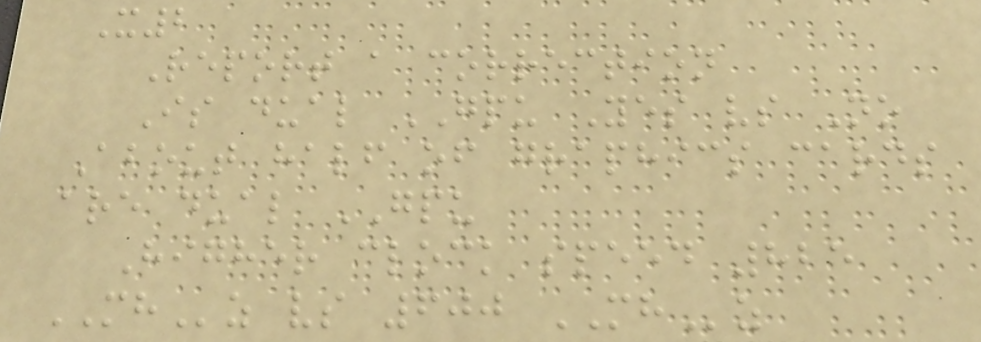X2
Report a correction
Is dual GPU Yes vs No
About half of graphics cards
are dual GPU
Higher clock speed 825
MHz vs 600 MHz
